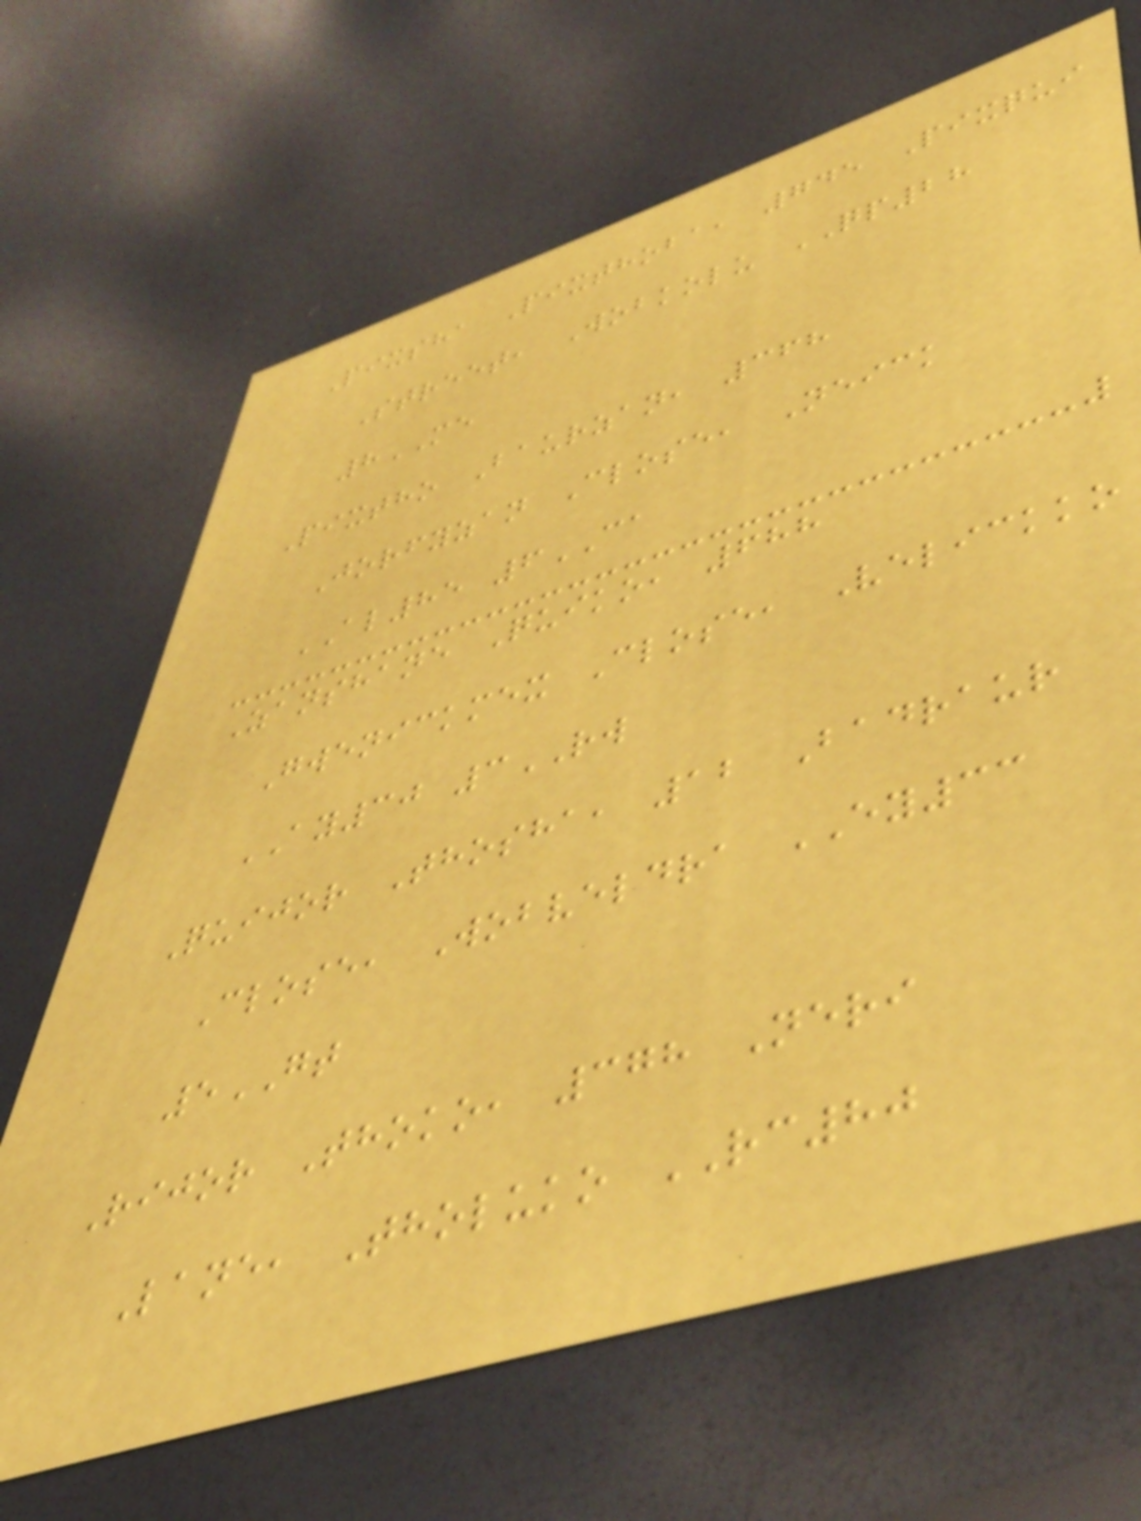Pixsha Pixthoba, 745 Pixqui
Street, Wobkolu QP28
8ME
Pixtho Baurzan, 368
Jorfyzan Close, Neick
AL85 6CA
Zanshane Quiko, 688
Gwenickmex Close, Velickko
AY30 3RW
Quijor Thosha, 12 Badraur
Close, Wobveldra EY33
5GT
Rijor Thoko, 378 Neri
Lane, Tholuko RC80
